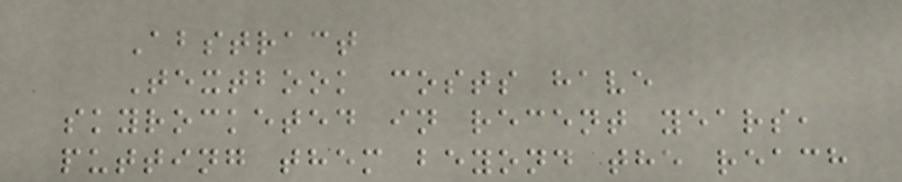Abstract
Textbook costs have
skyrocketed in recent years,
putting them beyond the reach
